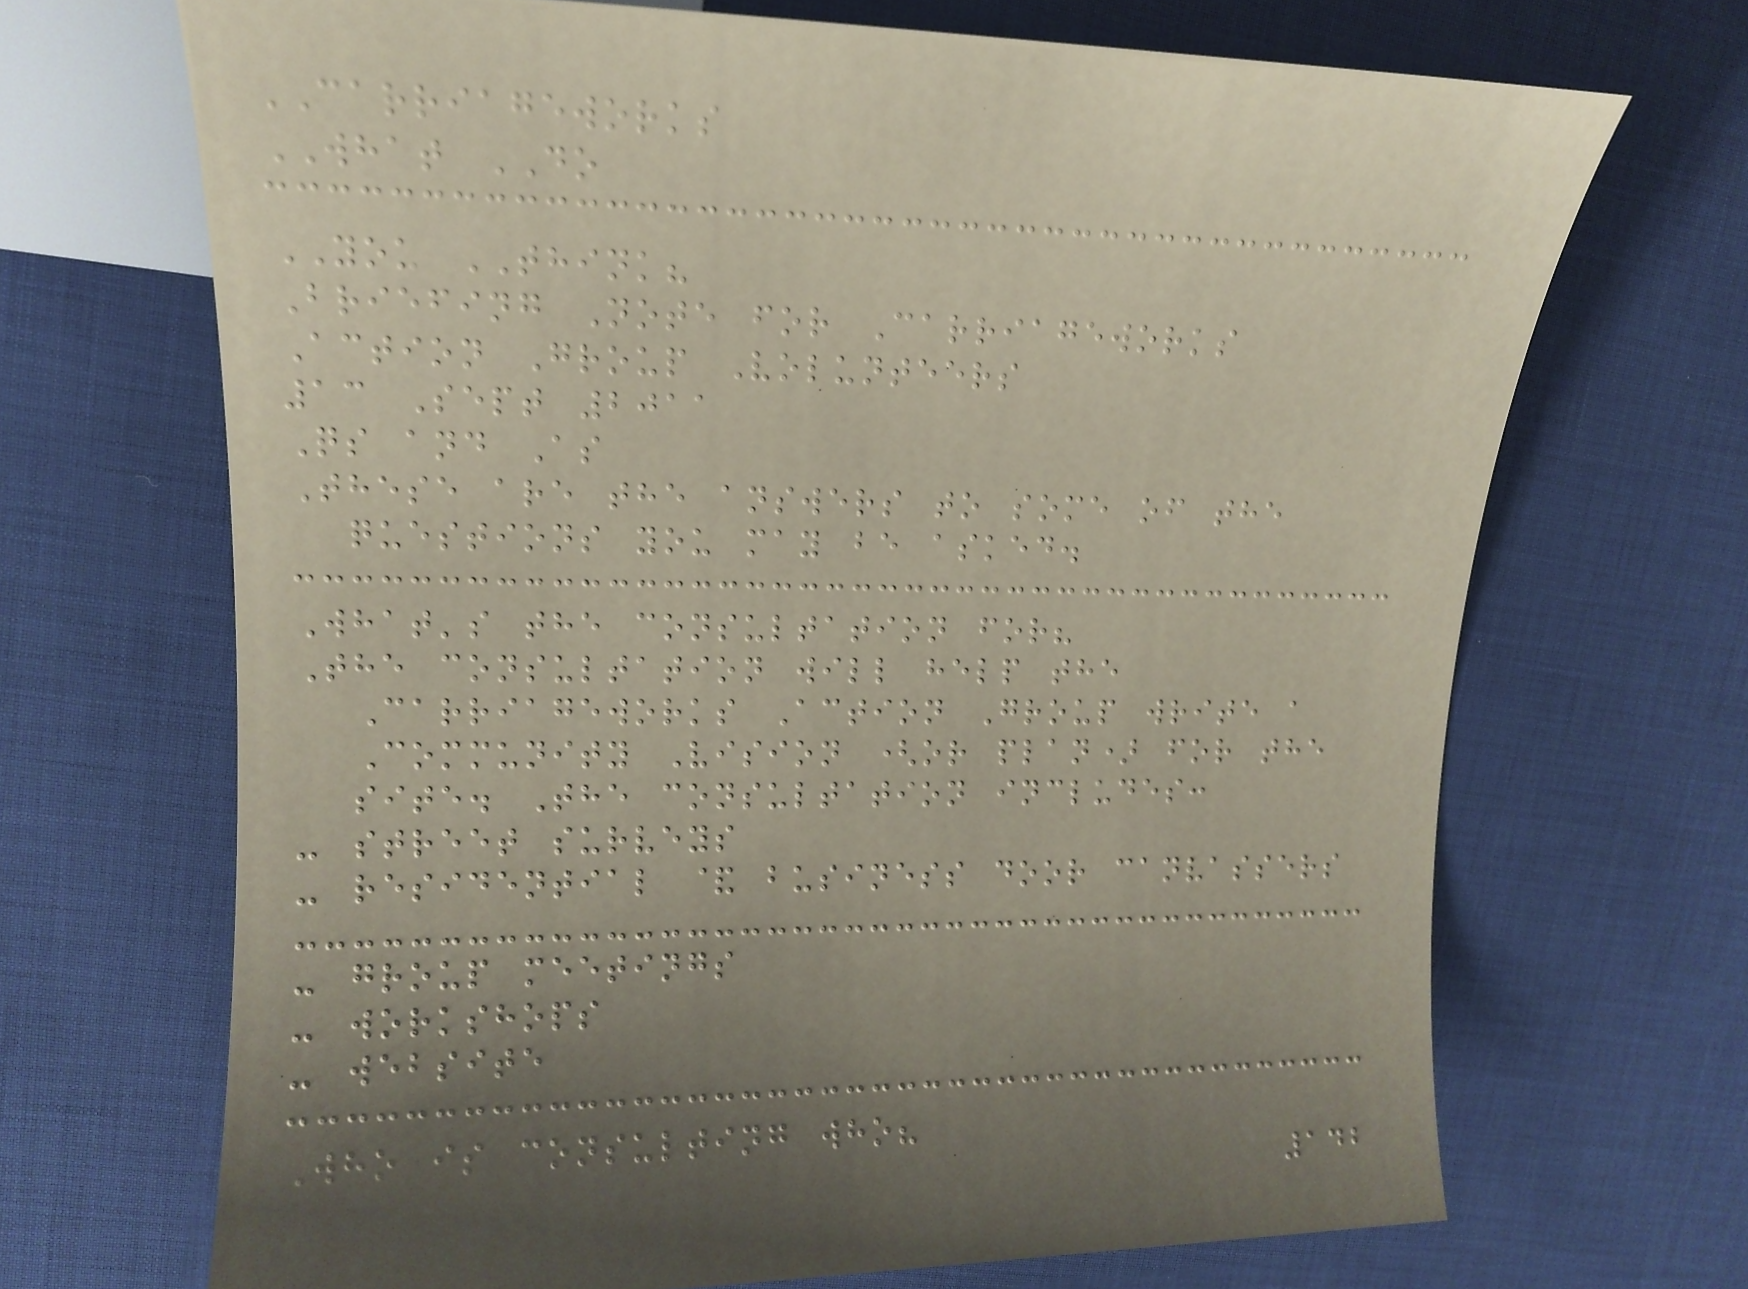CARRIAGEWORKS
WHAT DO
YOU THINK?
Briefing Note for Carriageworks
Action Group Volunteers
13 Sept 2011
Qs and As
These are the answers to some of the
questions you may be asked.
What's the consultation for?
The consultation will help the
Carriageworks Action Group write a
Community Vision (or plan) for the
site. The consultation includes:
- street surveys
- residential & business door canvassers
- group meetings
- workshops
- website
Who is consulting who?
142
